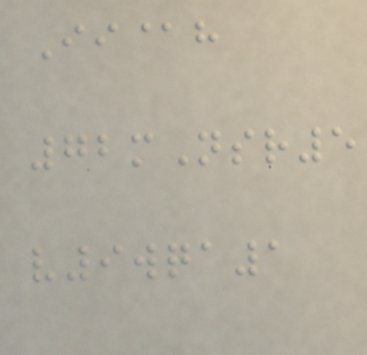Ii@h
72mNsr5
v9wqa1
